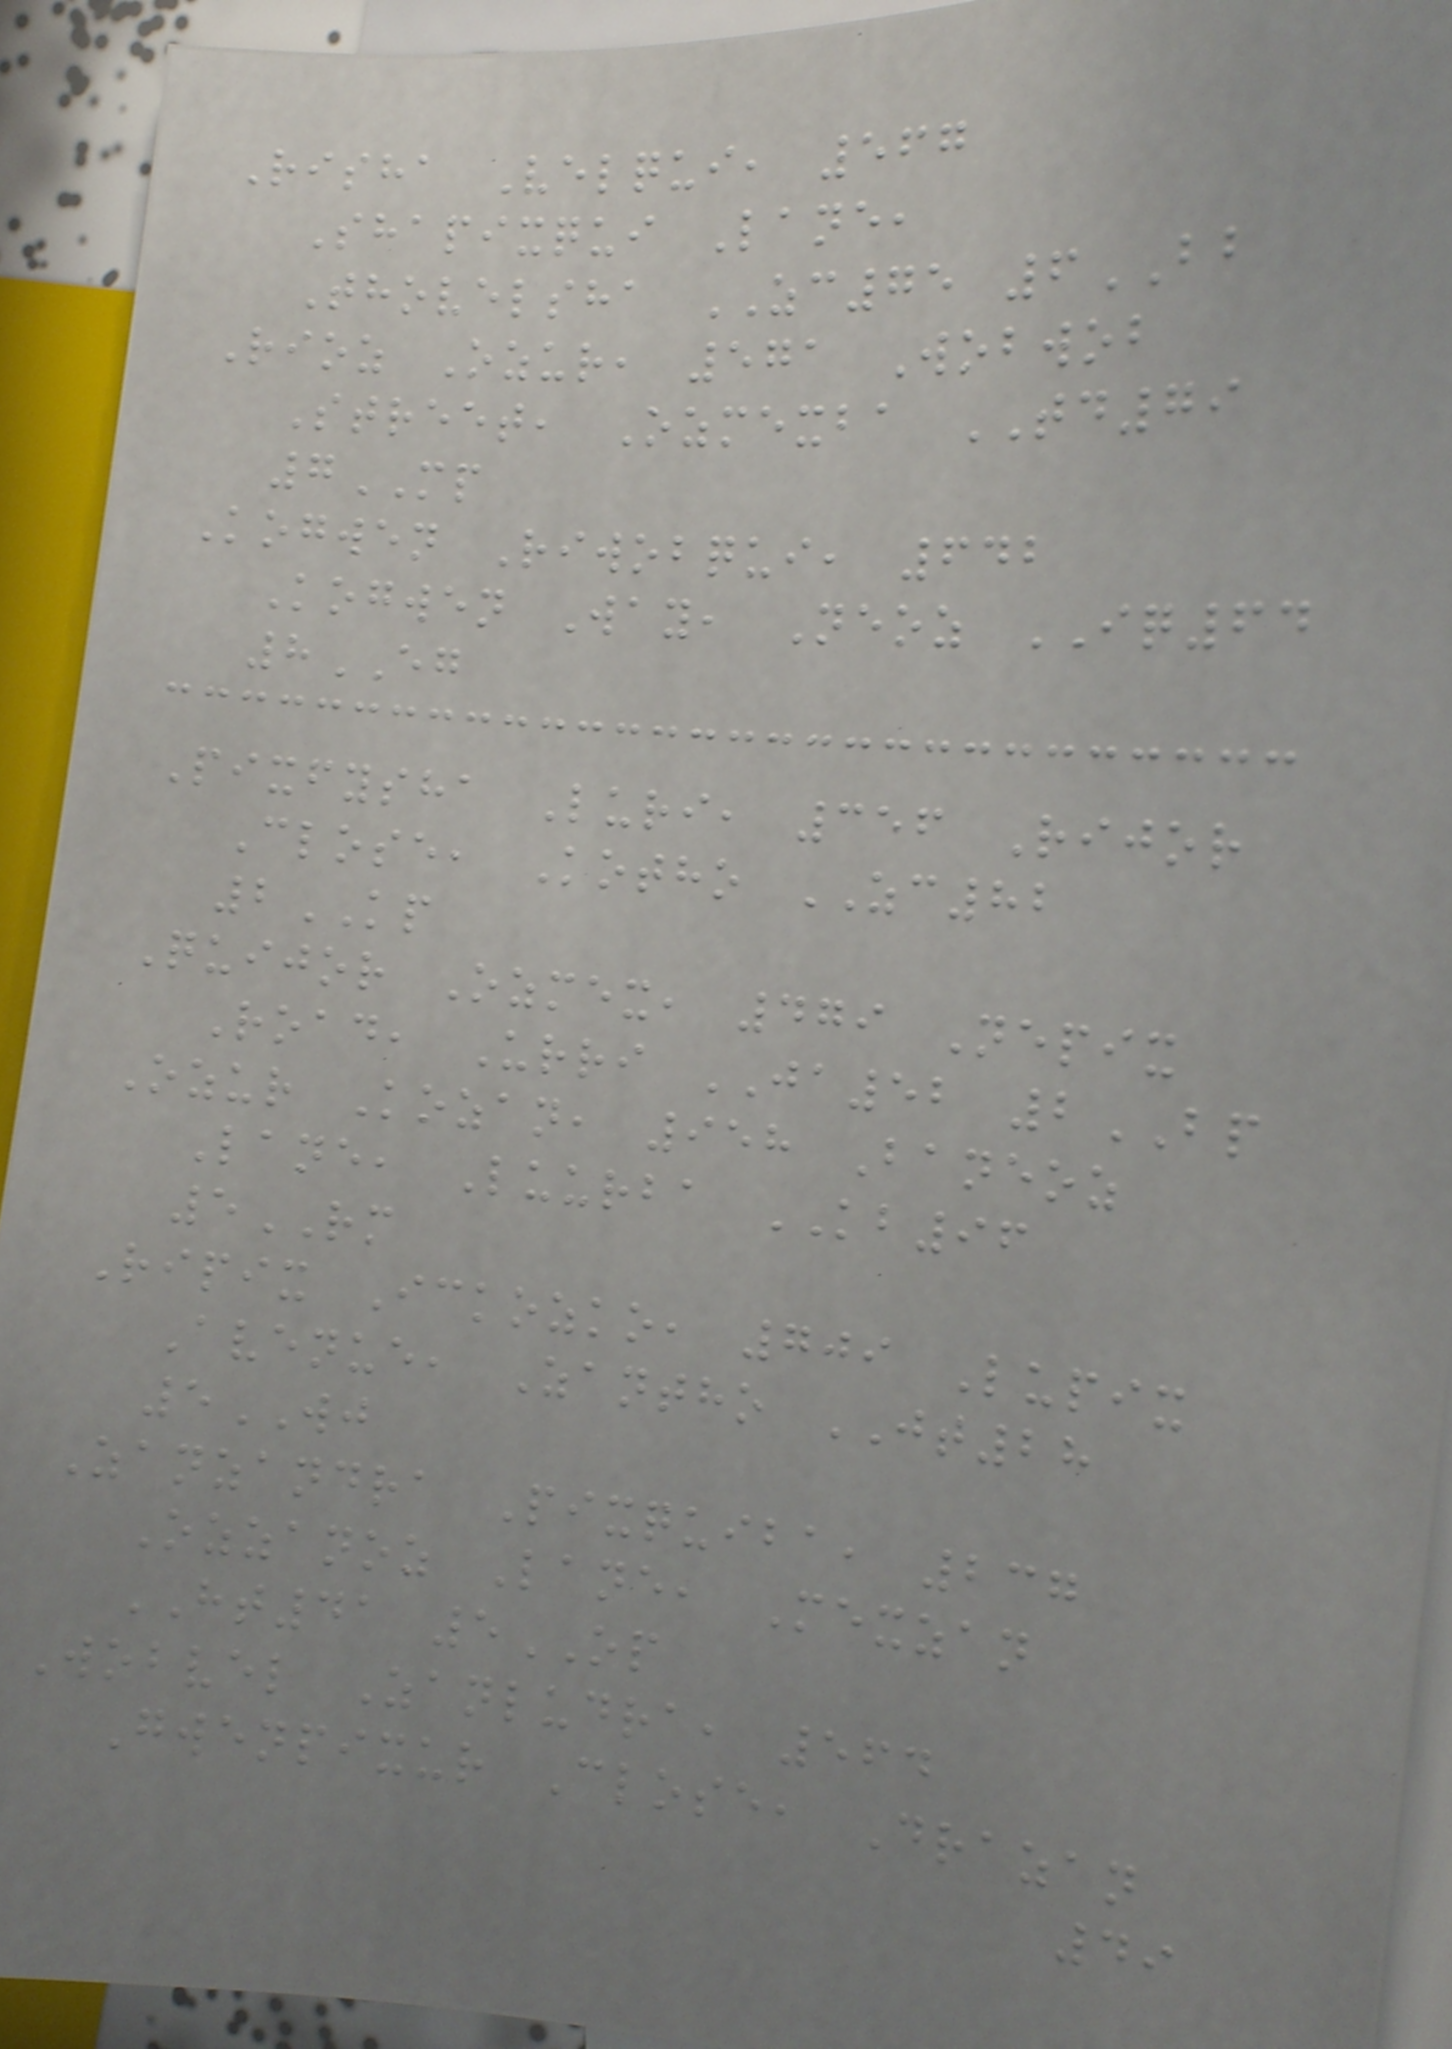Risha Velqui, 567
Shapixqui Lane,
Thovelsha ZC75 6BB
Rioz Ozur, 571 Wobwob
Street, Ozmexba TD79
7MP
Kogwen Riwobqui, 642
Kogwen Way, Neoz IQ64
8EG
Pixfysha Luri, 356 Rijor
Close, Kotho ZC82
2KP
Quijor Ozmex, 479 Nepix
Road, Urri JA52 2BP
Ozur Kozan, 958 Baneoz
Lane, Luurba KB96
5RM
Ripix Ickozko, 709 Lupix
Avenue, Zantho JT28
5WJ
Zanzandra Pixquiba, 237
Ozzanoz Lane, Mexzan
HT41 5OP
Wobvel Zanludra, 564
Gwenpixur Close, Drazan
49
